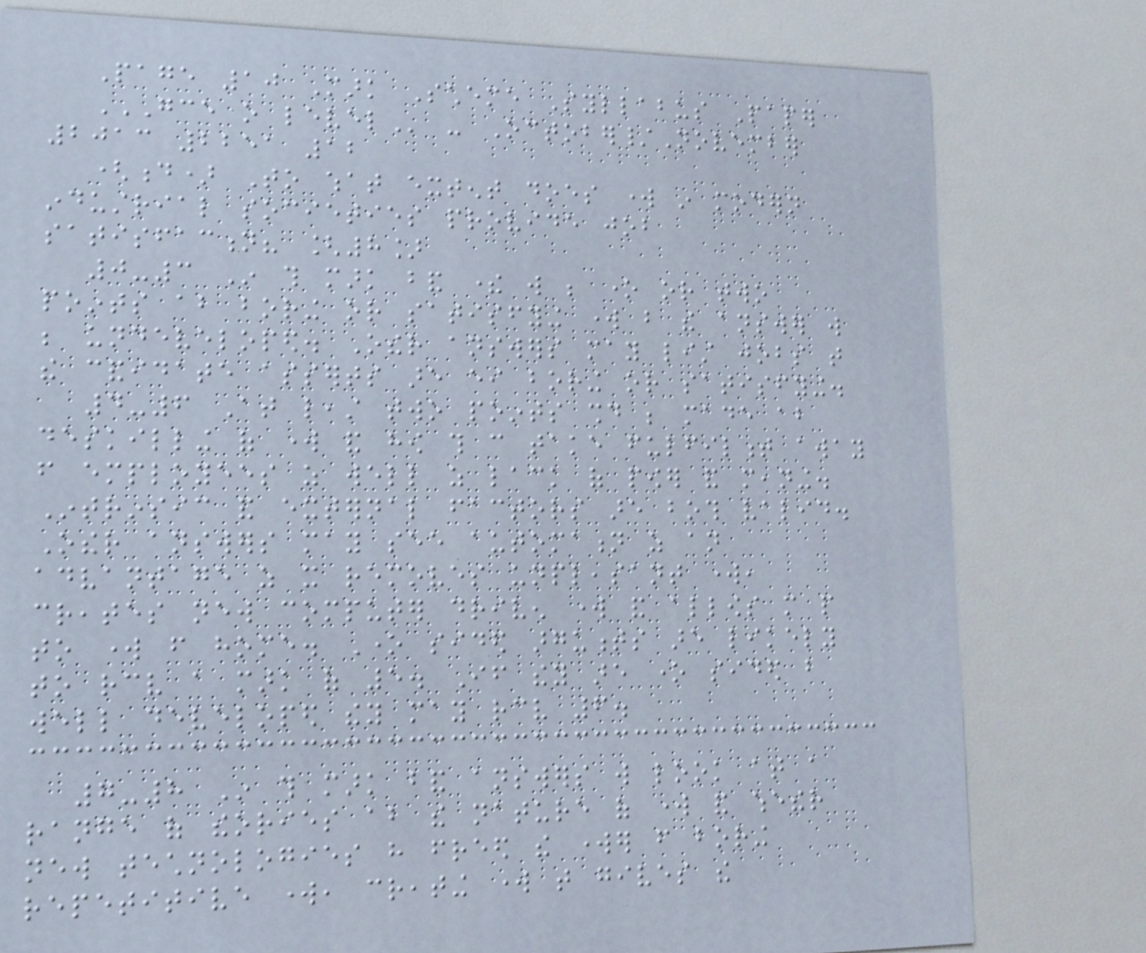Page 10 Mark Scheme Syllabus Paper
GCE O LEVEL - October/November
2013 2251 12
(d) To what extent does work in modern
industrial societies provide job
satisfaction? [8]
0-3 In this mark band there will be one or two
points about boring or satisfying work but the answer will
be undeveloped. Other answers may list jobs that
the candidate asserts are either boring or satisfying.
4-6 At least two points should be made about
deskilling of work and how this can take fulfilment away
from employees as well as lack of power and meaning.
Intrinsic and external factors are both valid.
Other answers may see automation as an
advantage as it removes unpleasant work,
creates new computer driven work and allows more people
to work from home. One sided arguments are likely
to receive a mark of 5. If they are one sided but
well developed they may receive 6.
7-8 In this mark band answers will look at a
range of theories about the nature of work and whether
new technologies have freed the worker from boring
repetitive work, creating work that gives the
